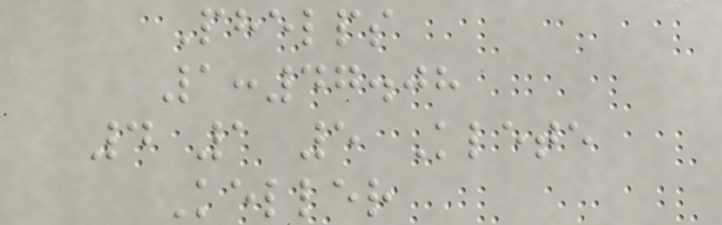Phelps
1:47.08
4 1 5 Klete
Keller
